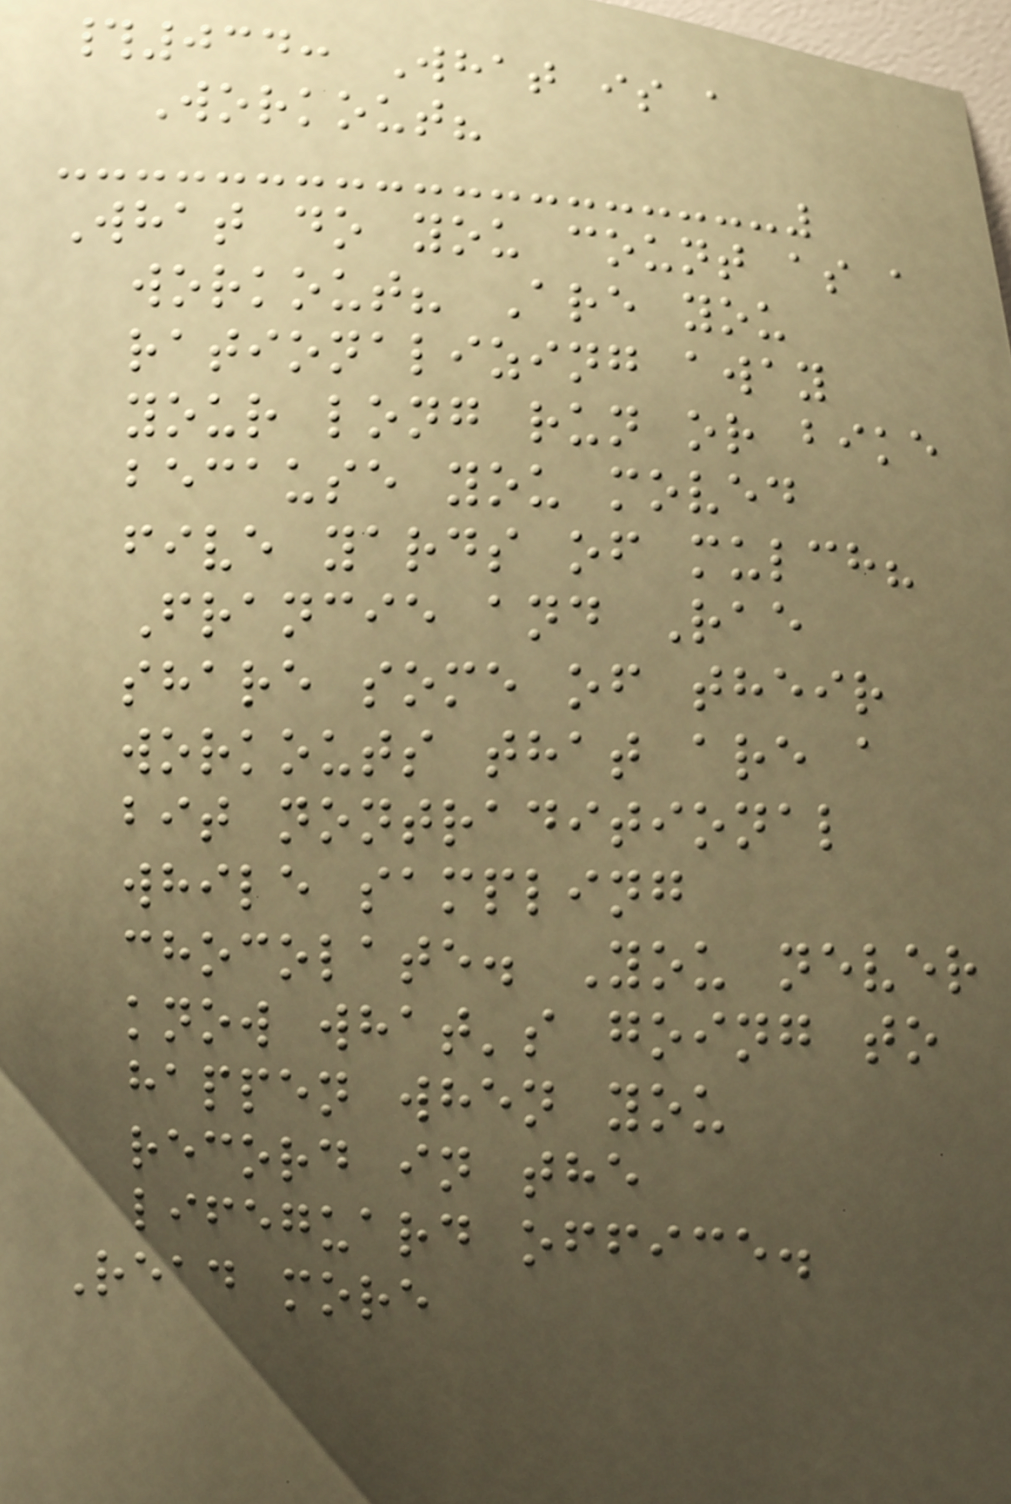#034: What is a
Workout?
What do you count as a
workout? Are you
rationalizing away
your long run or bike
because you moved
five yards of mulch?
Francie and Rae
share some of their
workouts that are a
bit nontraditional
while sampling
chocolate. You never
know what's going to
happen when you
record in the
lifeguard office.
Read more
